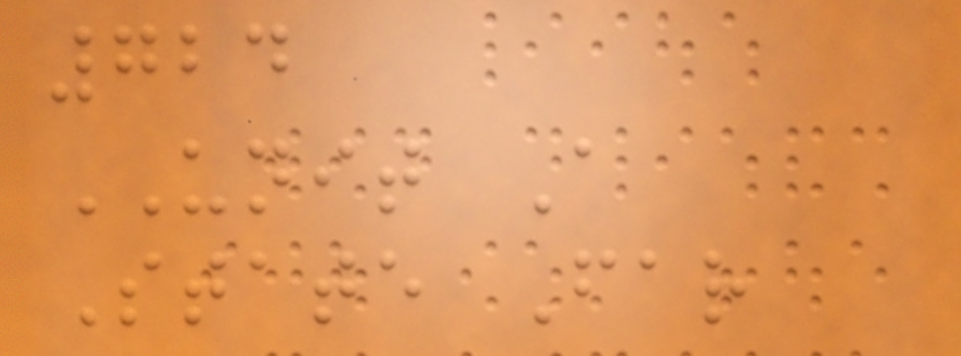724
UNIT A
State Far
